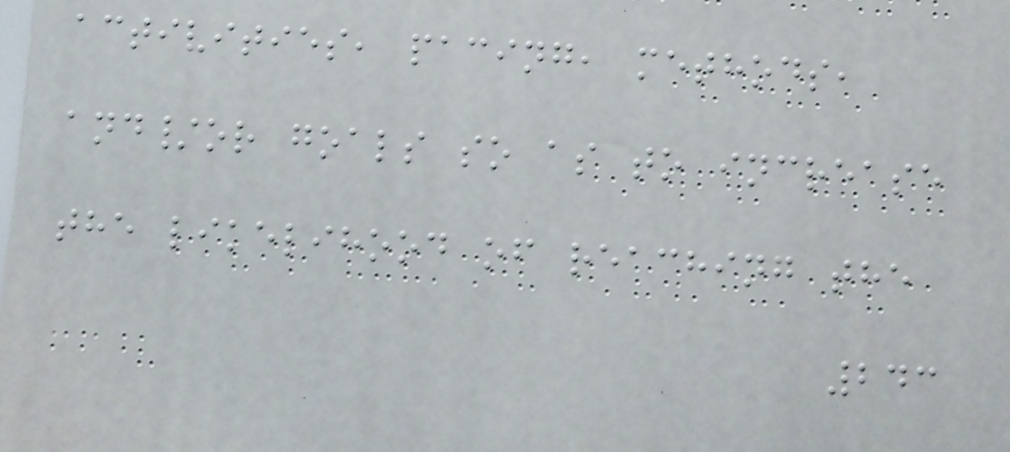activities, pacing, methods,
and/or goals so as to increase
the likelihood of reaching the
243
